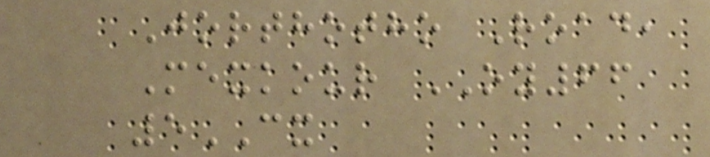Jorthotho Road,
Mexkour OY66
5CX
